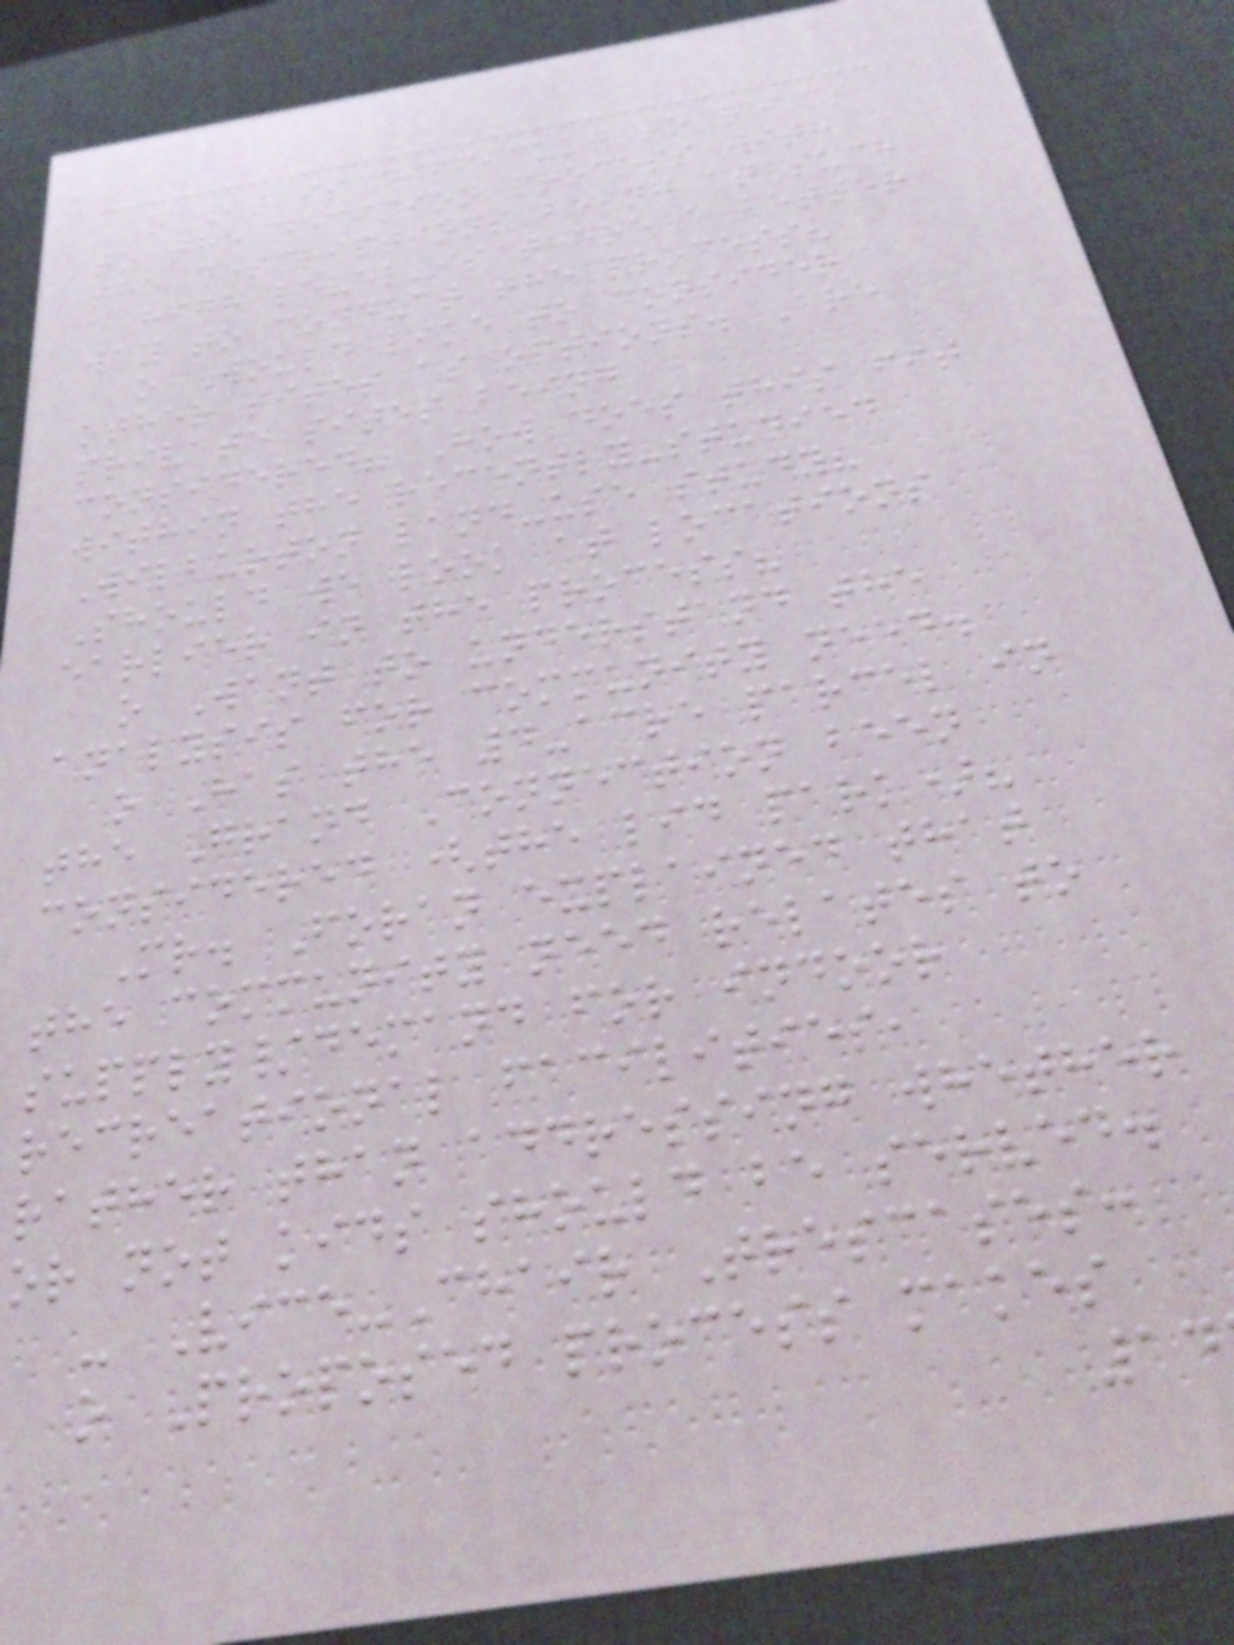o It is difficult to react
to the decision process with
the descriptions being at such
a high level-is there a better
way to conduct the process?
o Would like to consider
other sites as options. Are
private sites being
considered? How does this fit
within the recently-studied
Wilburton land-use study?
Should we look at locations
earlier in the process?
o Want to understand the
analysis for community need.
o Has the 4-acre parcel in
the Grand Connection been
considered (the lid park)?
Mr. Foran explained that
the community need relates to
supply/demand for indoor
recreational facilities,
rather than addressing whether
or not kids should be served.
- Vice-Chair Trescases:
o Proposed process makes
